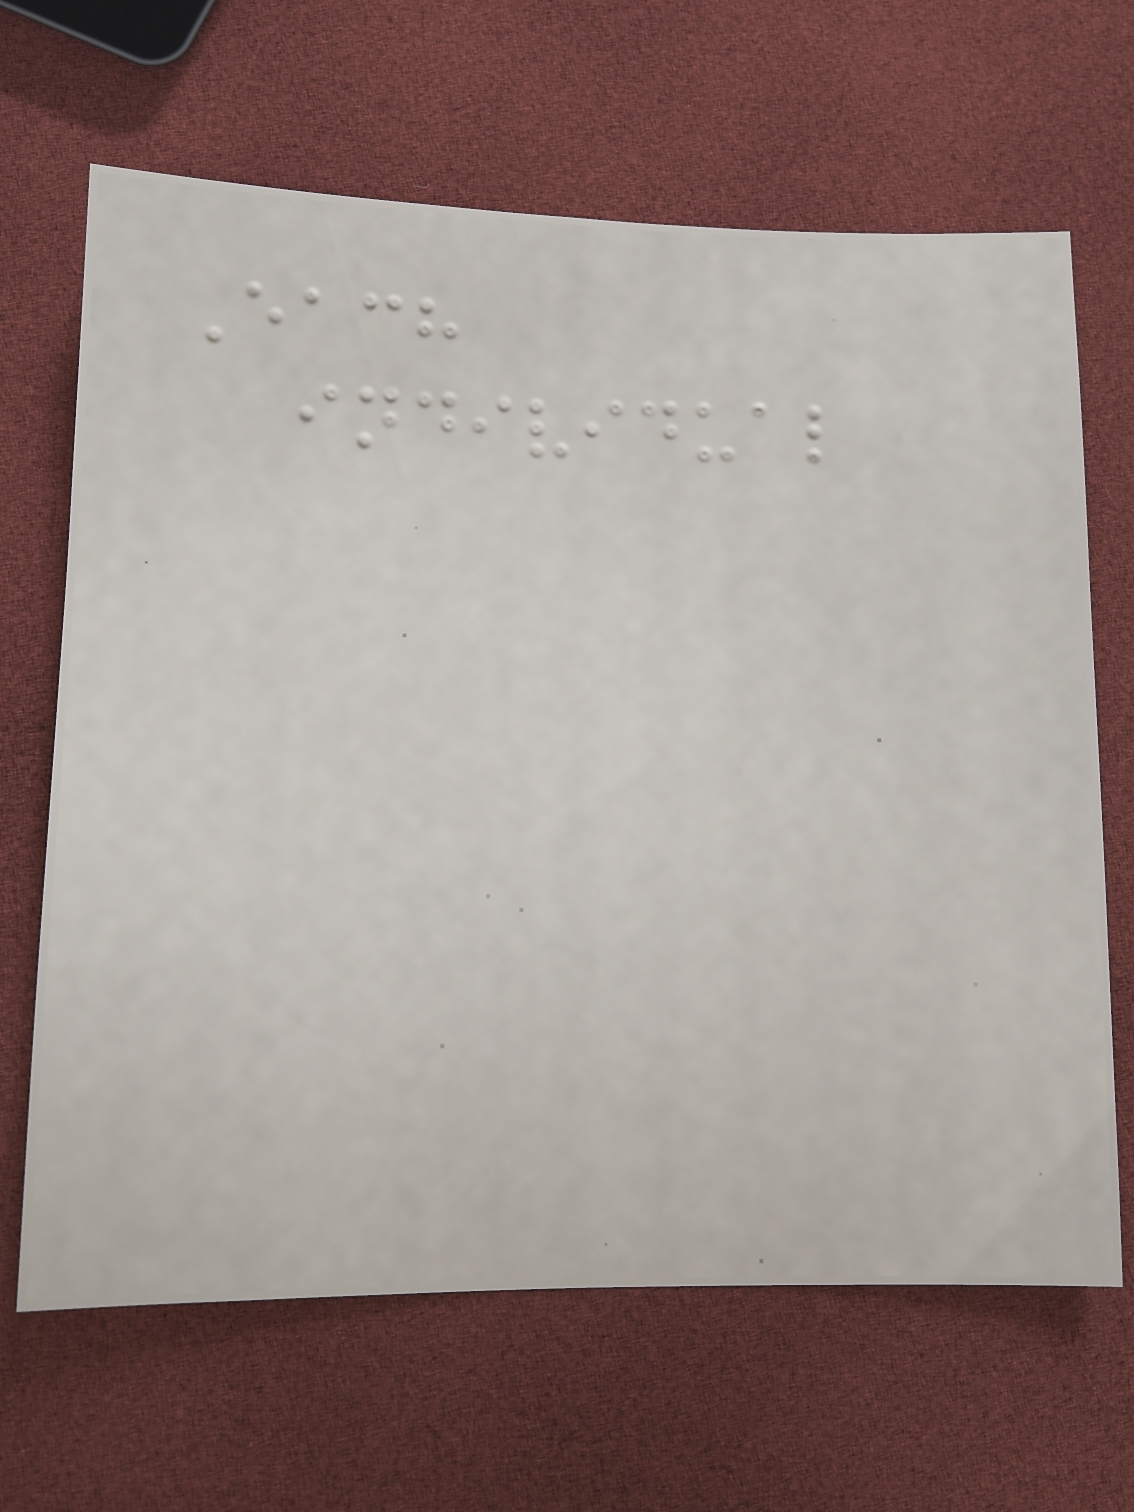Each
individual
